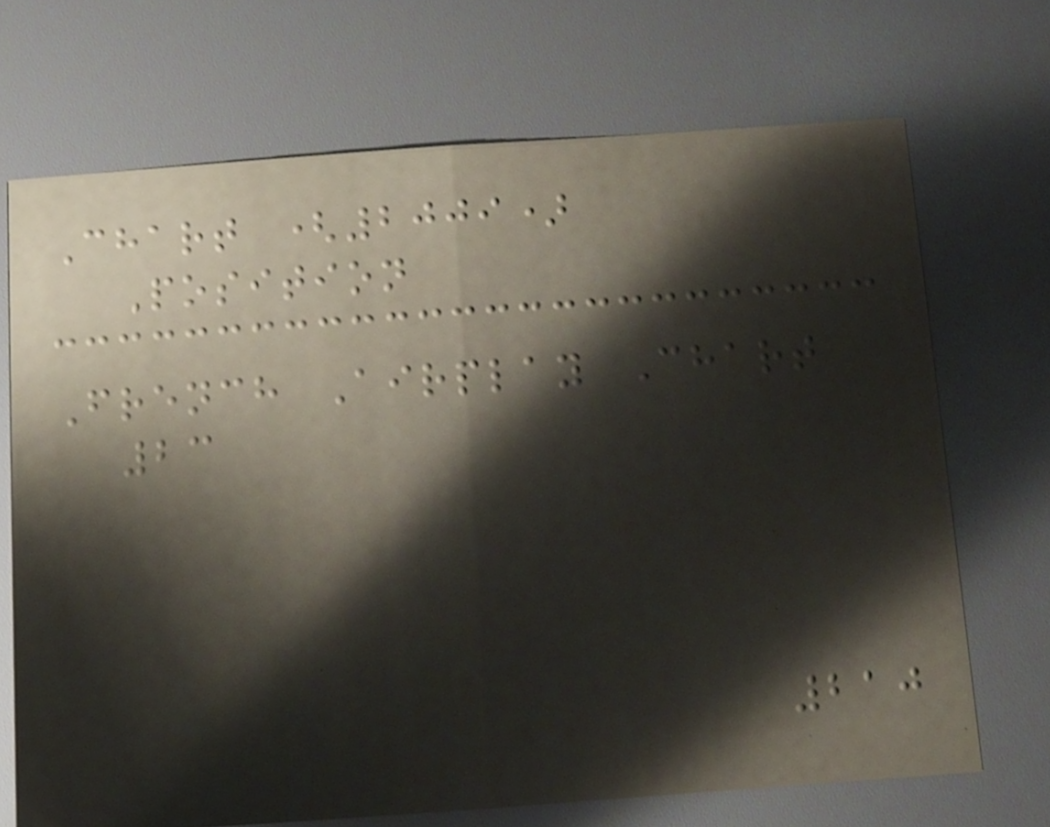Chart (2009)
Position
French Airplay Chart
23
210
